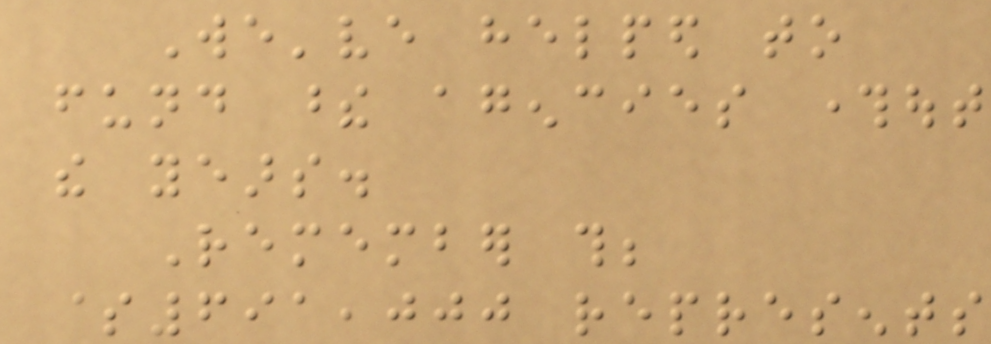We've helped to
fund these agencies throughout
the years.
Remember this;
$691,000 represents
